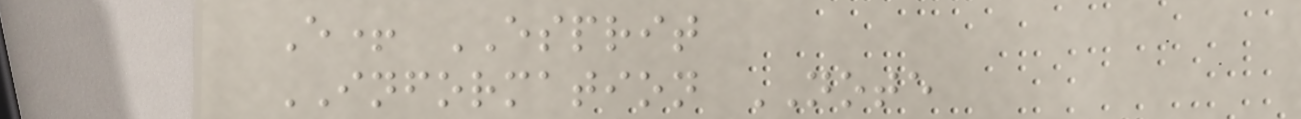E+ ESPRIT
INFORMATION NOTE
